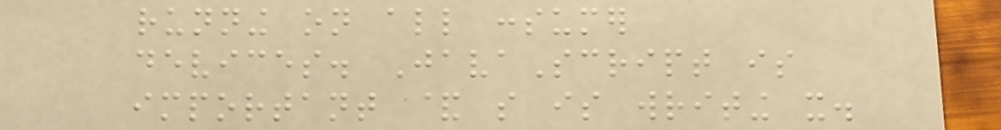running on all consumer
devices. JavaScript is
important & so is writing it.
